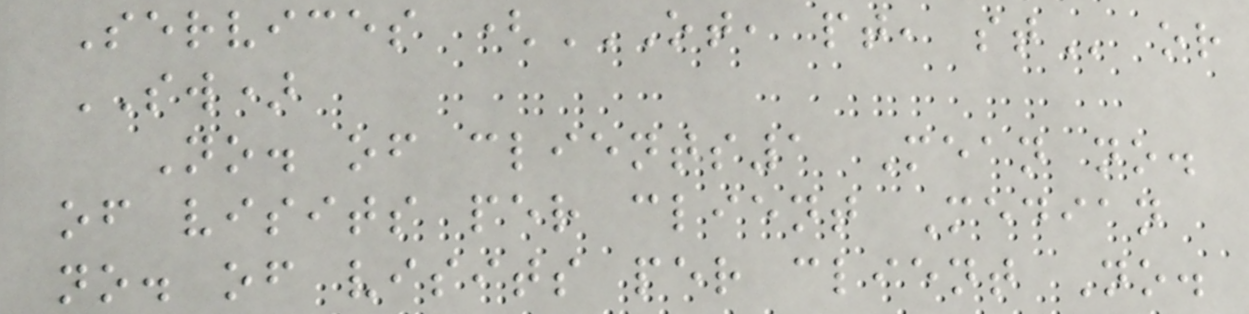Services (OT, PT, ST or
SW)
No. of clients1 Mean no.
of visits per client Median
no. of visits per client No.
